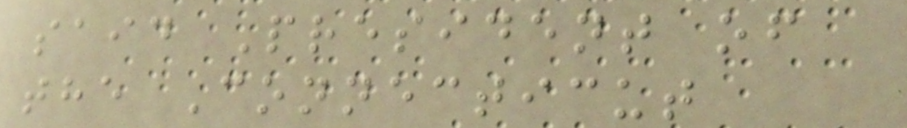said President of
the Connecticut
